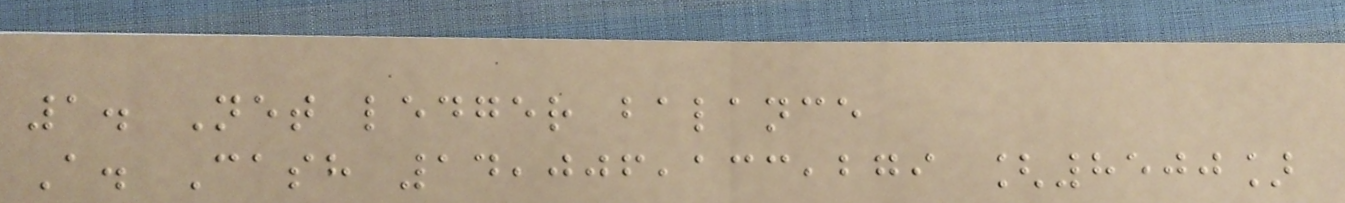1. Net ledger balance
A. Cash 14,006,133,279 [8500]
